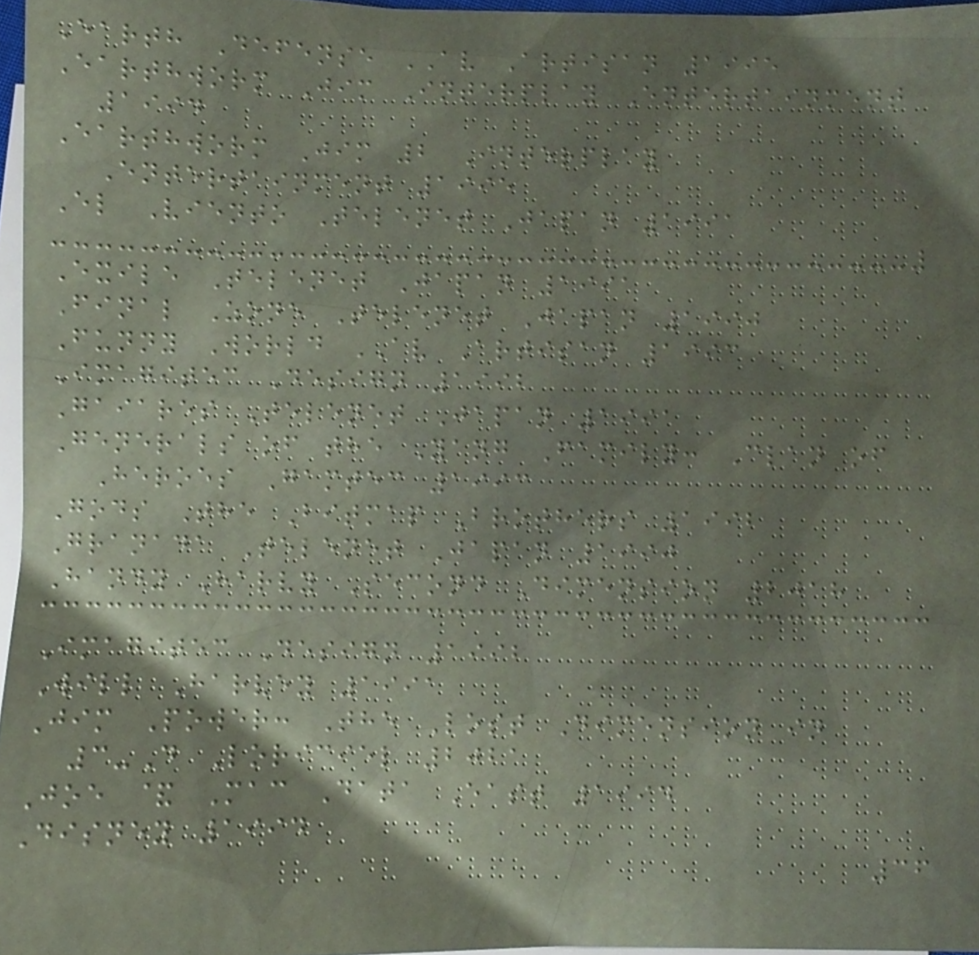Earth Defense AV Artisan 1995
Earthworm Jim Interplay Entertainment
1994
Earthworm Jim 2 Interplay
Entertainment 1995
El Viento Telenet Japan 1991
Exile Telenet Japan 1991
Final Zone Telenet Japan 1990
Funny World AV Artisan 1993
Imagitec Design 1992
Gaiares Telenet Japan 1991
Generals of the Yang Family: Clan of
Heroes Gamtec 1993
Gods The Bitmap Brothers 1992
Granada Telenet Japan 1990
Handy Harvy Second Dimension 2018
Imagitec Design 1992
Will Harvey 1991
Jim Power: The Lost Dimension in
3-D Loriciel 2021
Joe & Mac Data East 1994
Disney 1994
36
